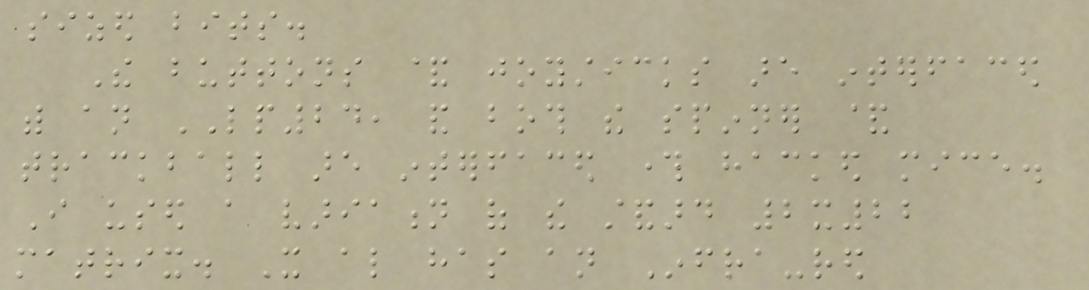sized bits.
The buttons & joysticks are interfaced
with an LP24, and both the spinner &
trackball are interfaced through hacked mice.
I used a variation of the standard 2x22
matrix. It also has an Infra-red
